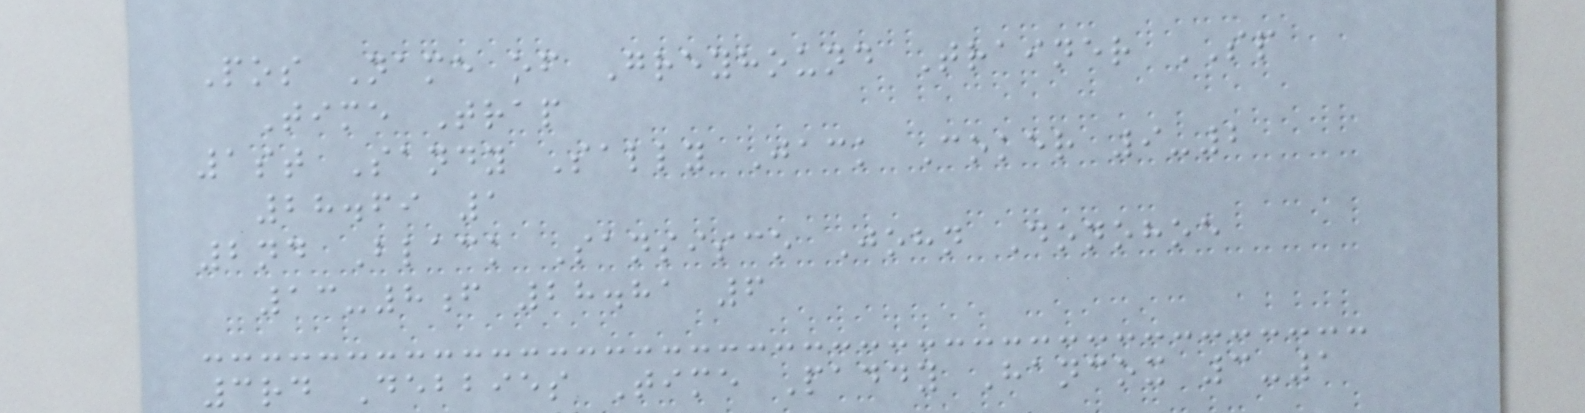Pos Name of Greyhound Trainer SP
Time Trap
1st Sandy Sally Jack Coker 9-2
28.69 1
2nd Black Sansisco John Donohoe
13-8f 28.81 6
3rd Debbies Time Paddy Hancox 3-1
